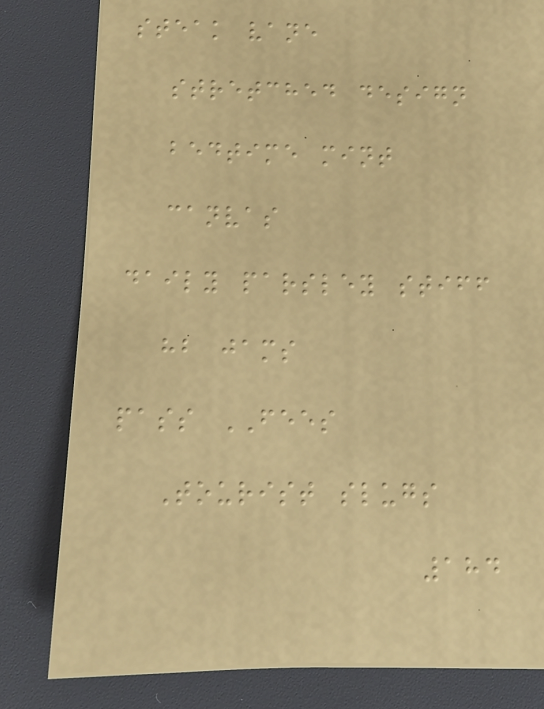steak vane
stretched design
bedtime mint
canvas
daily parsley stiff
hb jams
pass FEES
Tourist slugs
184
